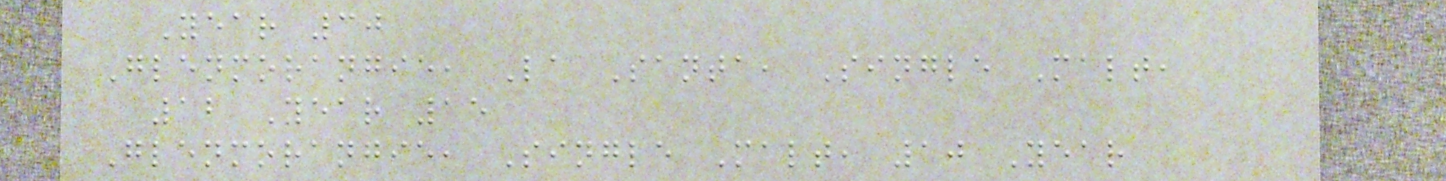Year 30
Glenmorangie, La Santa, Single Malt,
12 Year 15
Glenmorangie, Single Malt, 10 Year
